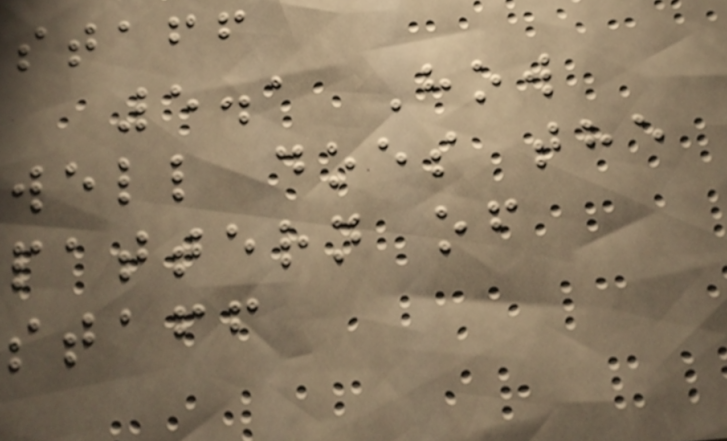staff
5.1 How
well does the
pattern of
staff
